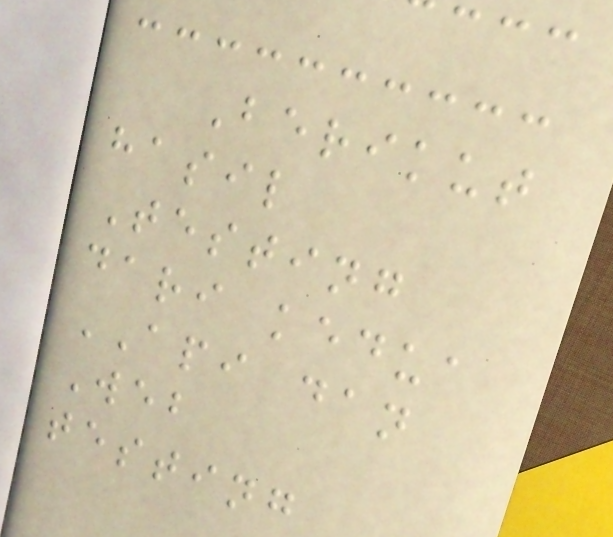Berikut
hasil
Testing
dari kedua
API dan
Web
testing
